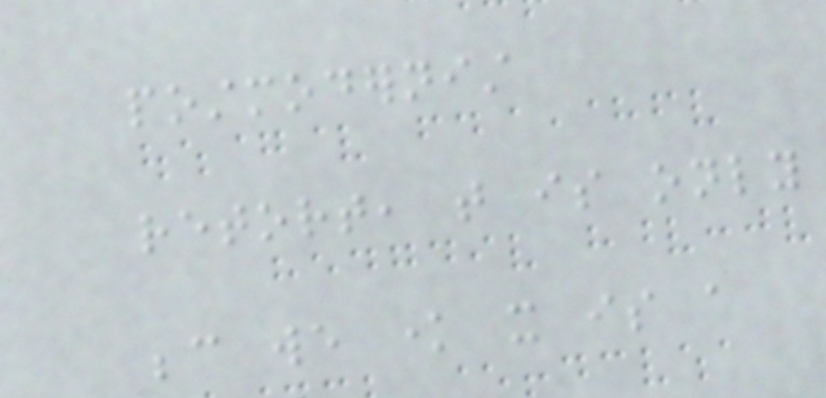postmodernist
retort, that is only
because we know it is a
